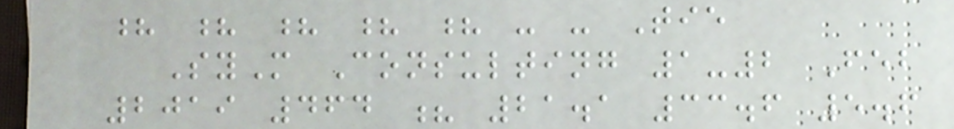? ? ? ? ? - - Tie
SyM Consulting 1-2 Feb
2019 464 ? 21.1 33.6 5.6
